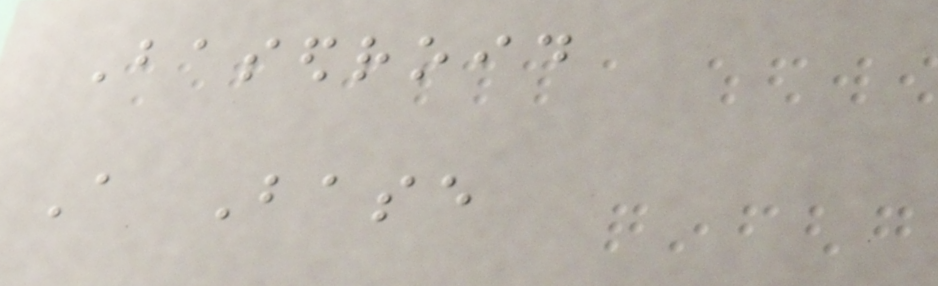Basedroid
A Base
